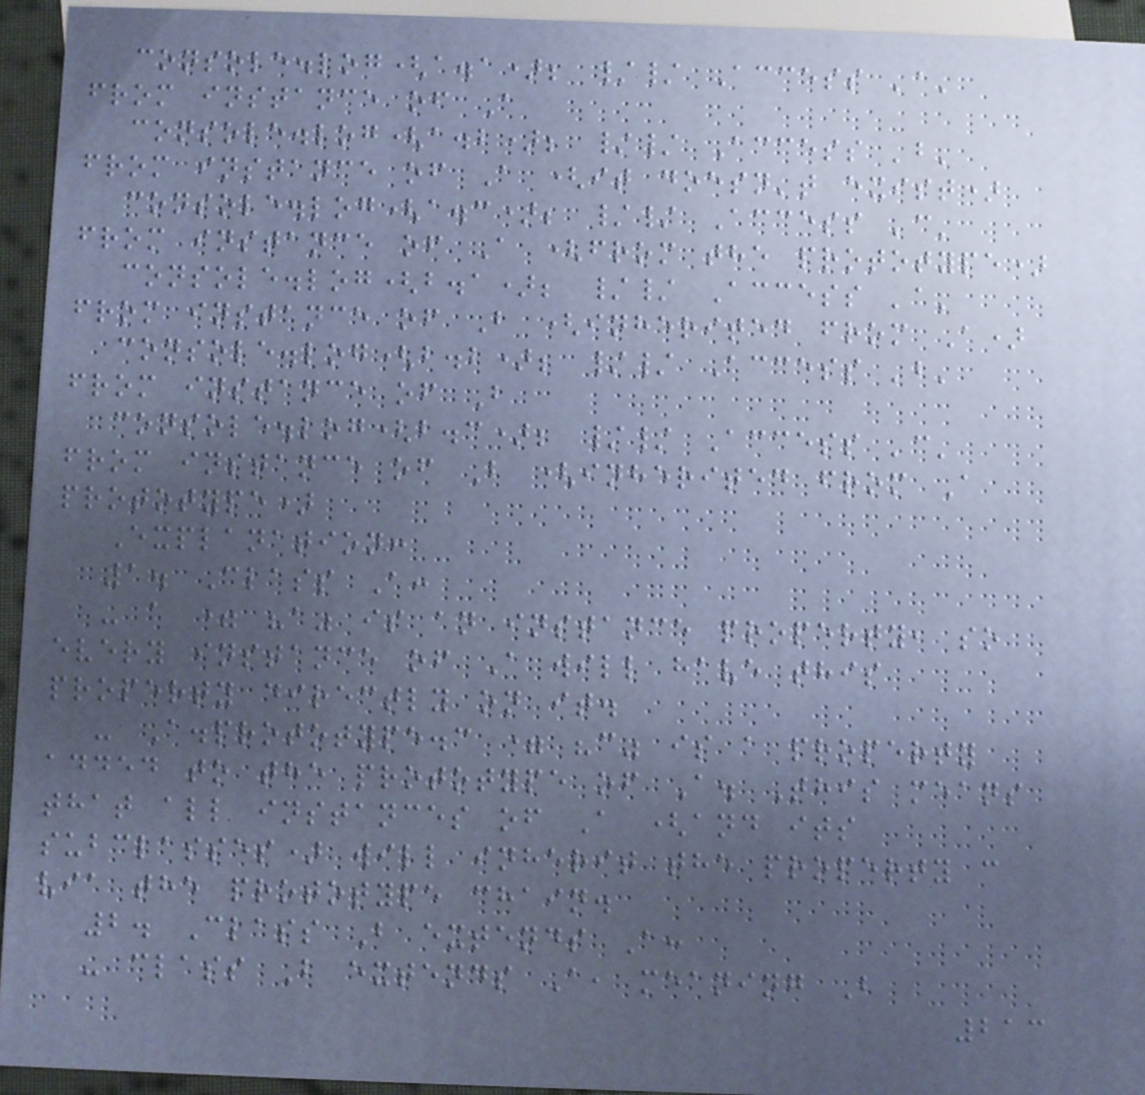console.log(a.a); // Access 'a'
from instance of A
console.log(a.b); // Access 'b'
from instance of A (it doesn't exist)
console.log(a.c); // Access 'c'
from instance of A (from the prototype)
console.log(b.a); // Access 'a'
from instance of B (inherited from A)
console.log(b.b); // Access 'b'
from instance of B
console.log(b.c); // Access 'c'
from instance of B (inherited from A
prototype)
Explanation:
1. Class A:
- a = "a" is an instance property, so
every instance of A will have this
property directly on it.
- A.prototype.c = "c" is a property
added to the prototype of A. This means
that all instances of A (and its
subclasses) will inherit the property c
via the prototype chain.
2. Class B extends A:
- class B extends A, meaning B
213
